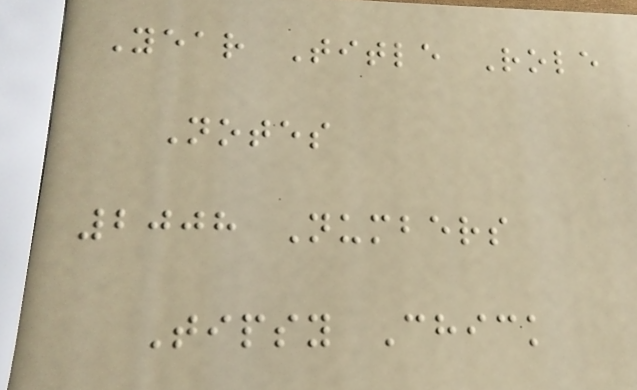Year Title Role
Notes
2008 Numbers
Tipsy Chick
